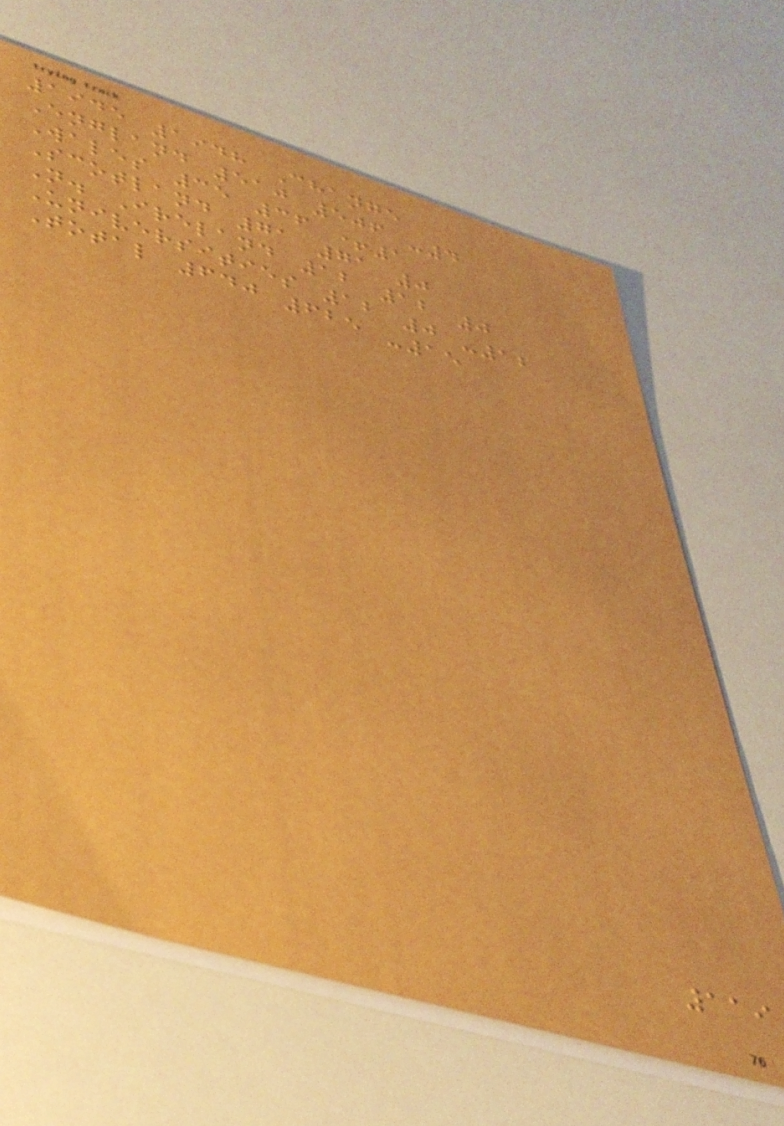1945 1948 Change
England 510 506 -4
Wales 35 36 +1
Scotland 71 71 0
N. Ireland 12 12 0
Universities 12 0 -12
Total 640 625 -15
119
